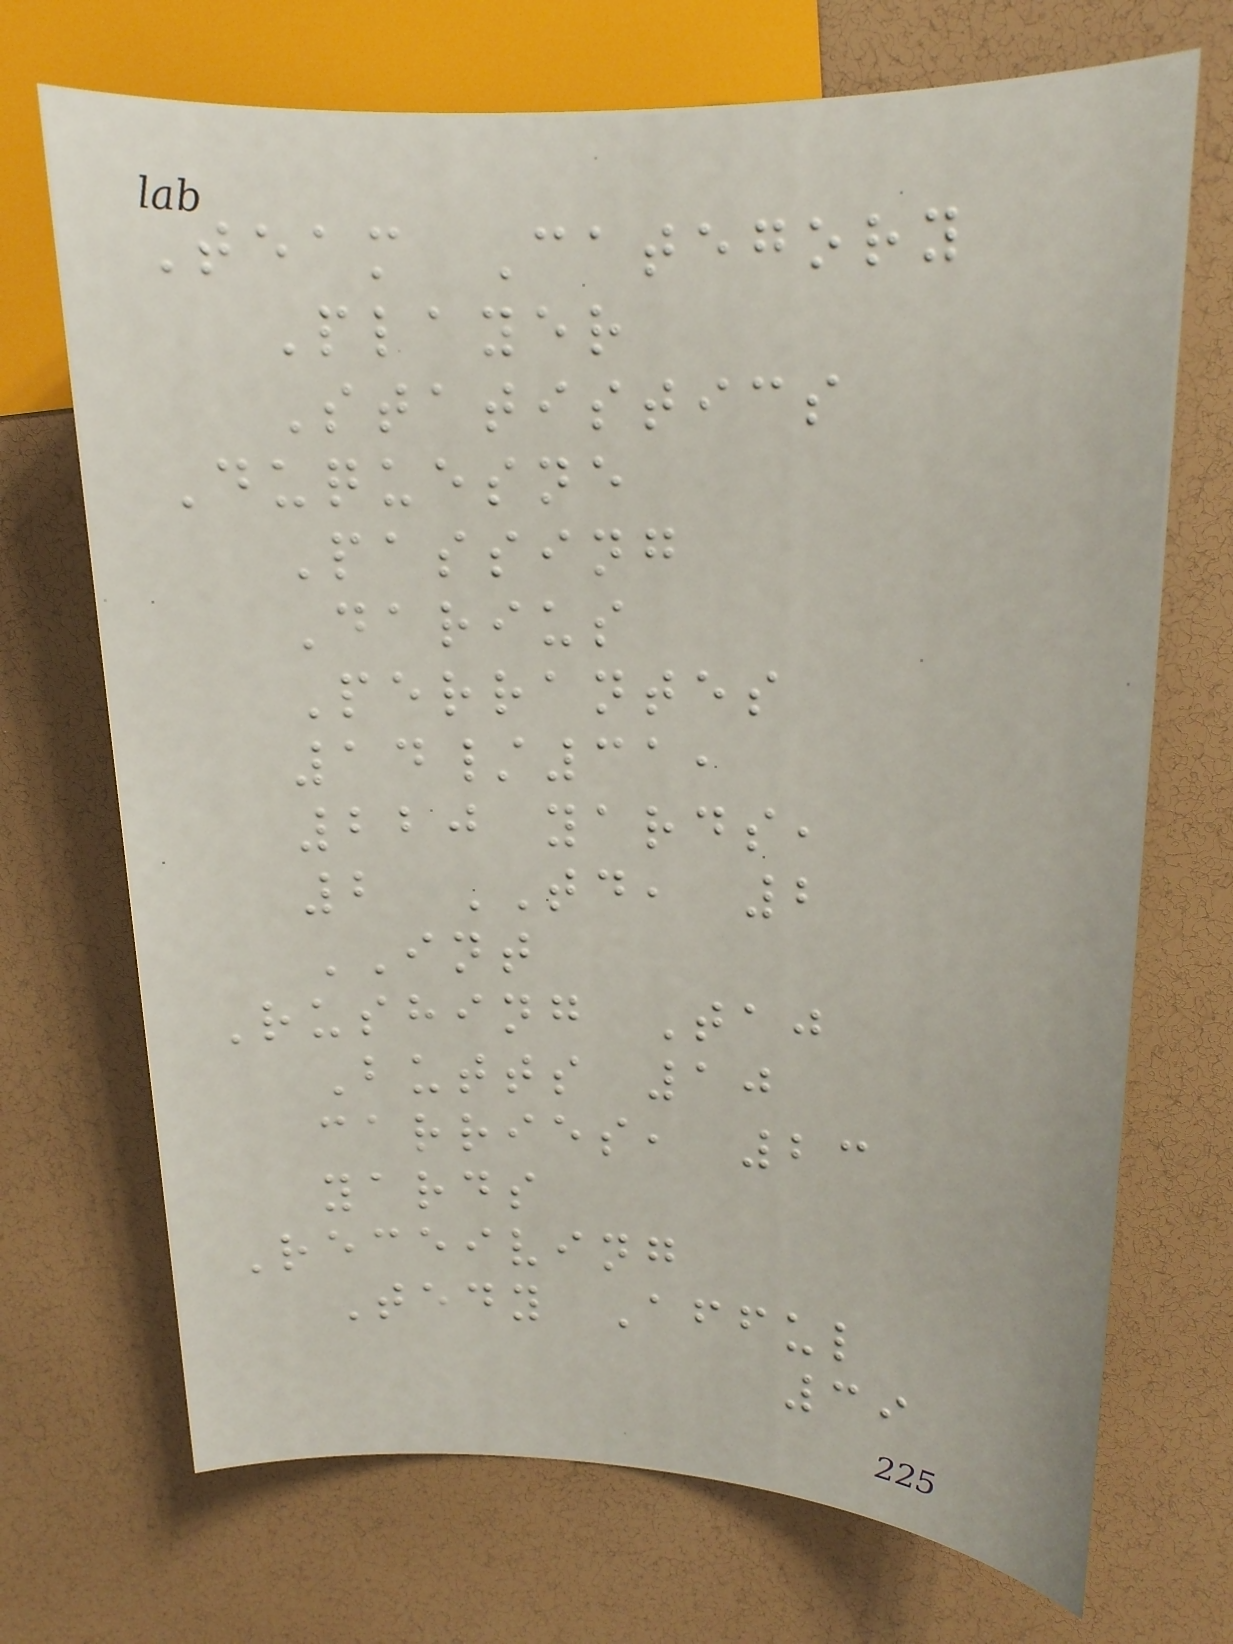Team Category
Player
Statistics
Duquesne
Passing
Darius
Perrantes
14/31,
220 yards,
2 TD, 2
INT
Rushing Taj
Butts 10
carries, 23
yards
Receiving
Tedy Afful
39
